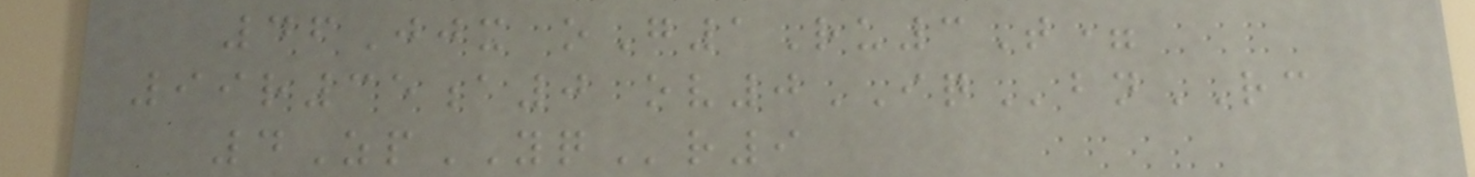46Jjx oG1Ru3T=
99r35a0 ov0IQbnRC
4ZpYQr9
